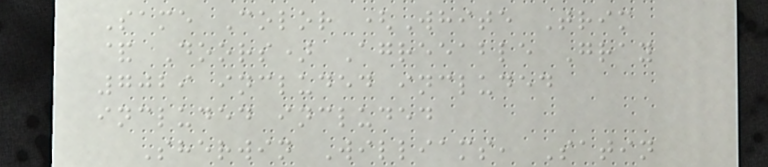Same Color (White Trim
& Doors) Agreeable Gray
7029 included included
included included
Sherwin Williams, Satin
